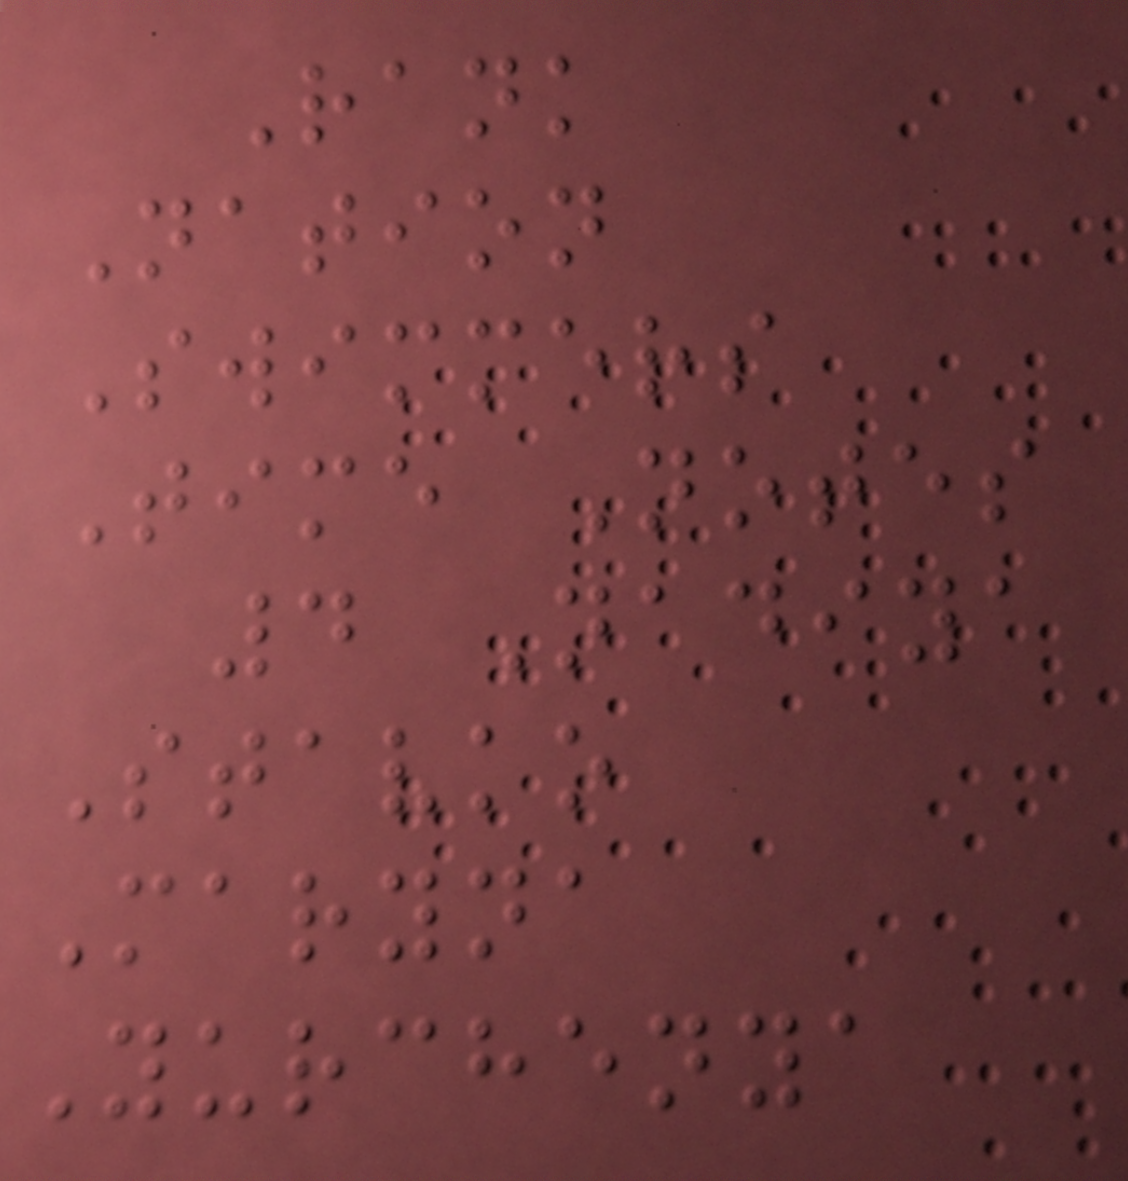Rank
Nation
Swimmers
Time Notes
4 Nadiya
Stavko
Maryna
Yurchenya
